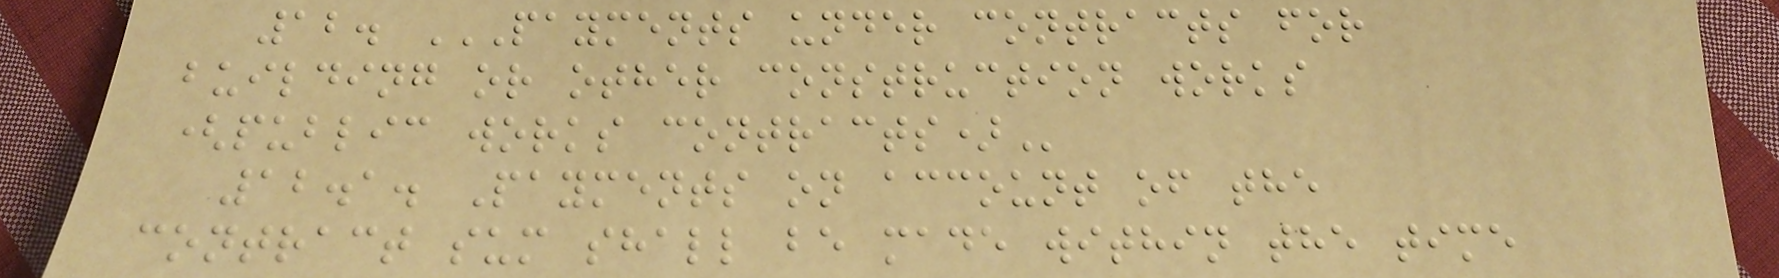12. PAYMENTS UNDER CONTRACTS FOR
BUILDING OR OTHER CONSTRUCTION WORKS
(PUBLIC WORKS CONTRACTS)
12.1. Payments on account of the
contract sum shall be made within the time
